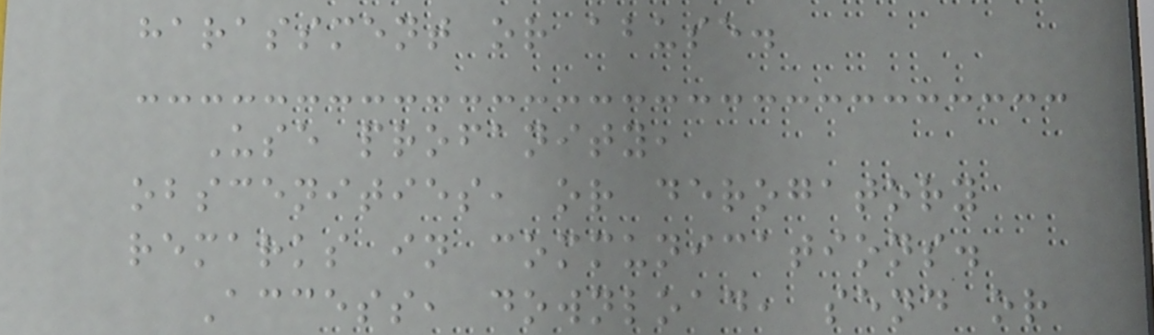harassment or abuse.
Use profanity,
obscenities, or derogatory
remarks in communications.
Access, download, send or
